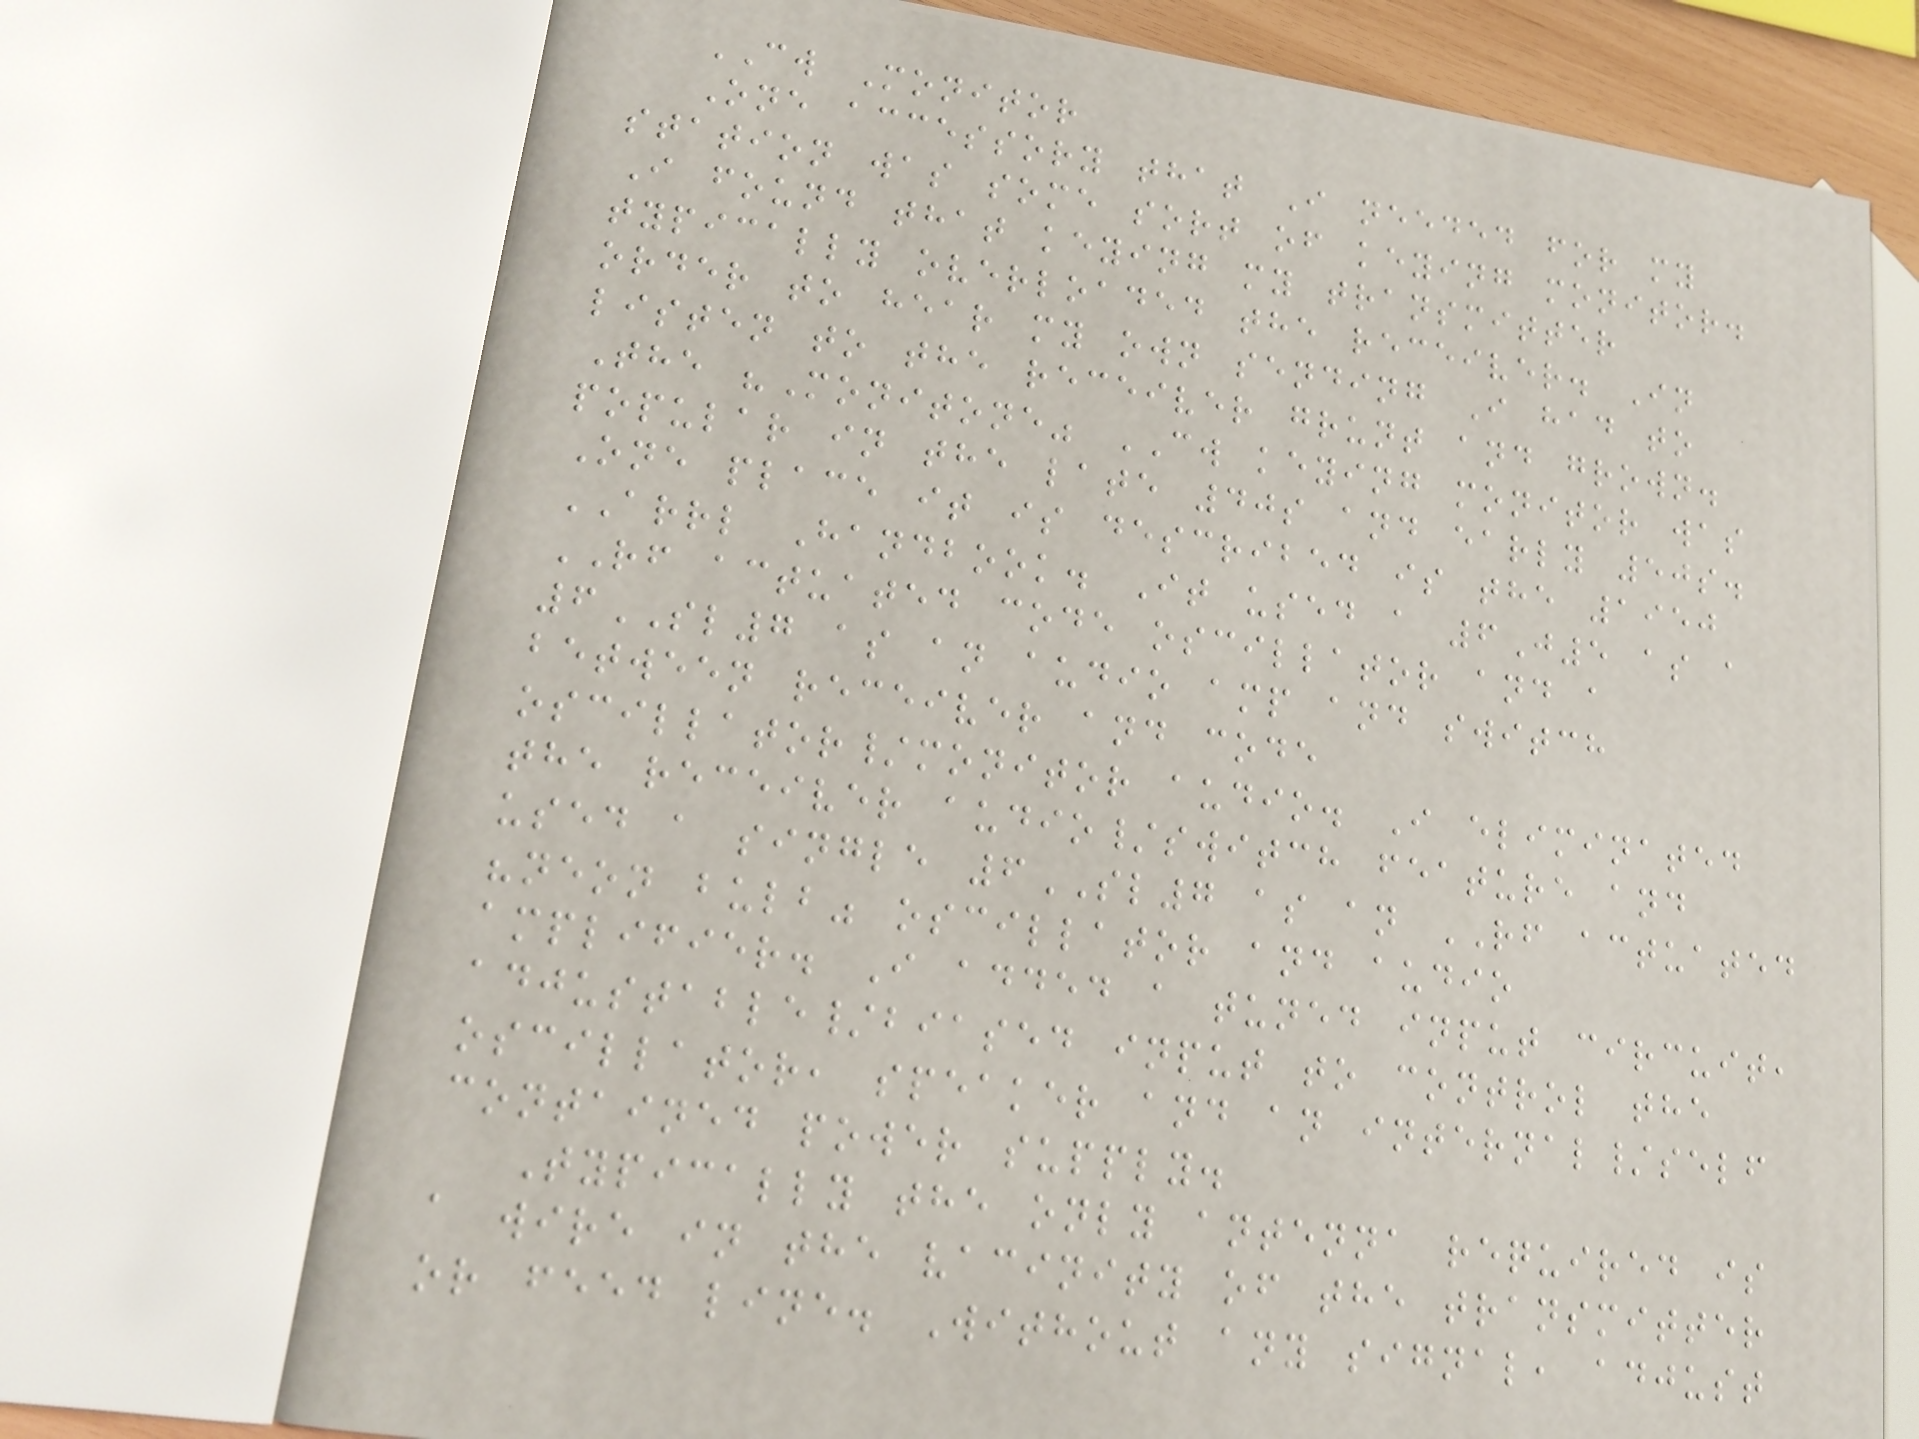CW Monitor
One accessory that I needed for my
station was some sort of keying monitor.
I found that keying my transmitter
typically overloaded the receiver. In
order to hear my own sending I had to
listen to the receiver grunt and grown.
The "Monitone" CW keying monitor was
popular in the late 40s and early 50s.
One place it is described is the 1950
ARRL Handbook. It used a 6J5 as a
RF actuated code oscillator and a
6SL7 as an audio amp and switch
between receiver and code
oscillator/monitor audio. I eliminated
the receiver audio/switch feature and
used a single 6SL7 as an RF actuated
"neon bulb" oscillator and audio
amplifier. I added a tuned input circuit,
adjustable/biased input to control the
oscillator, speaker and an internal/self
contained power supply.
Typically the only antenna required is
a wire in the vacinity of the transmitter
or feed line. Without any signal, adjust
